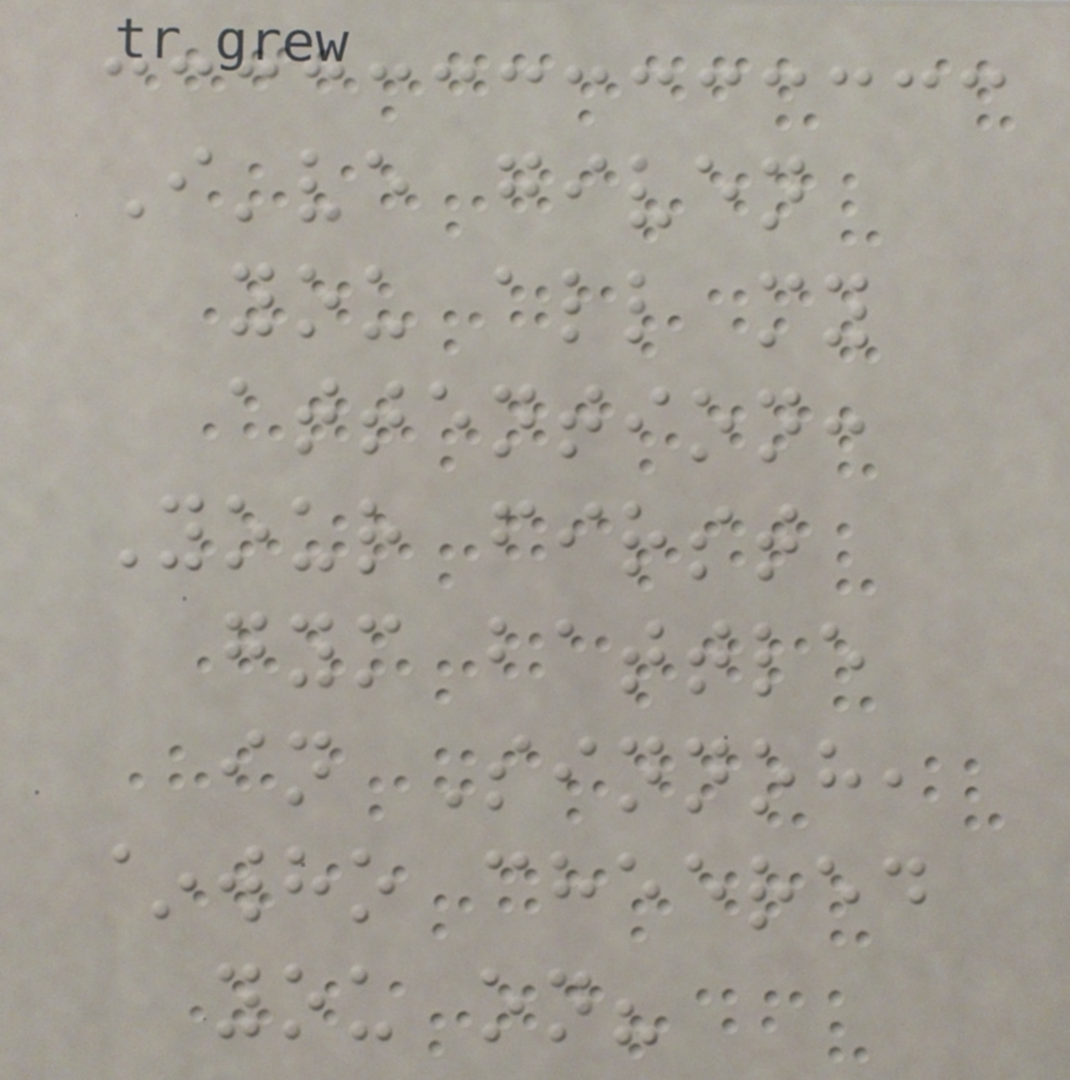I've given
you all my
attention:
Your first
gym battle
in Sinnoh,
~who cheered
you on?
